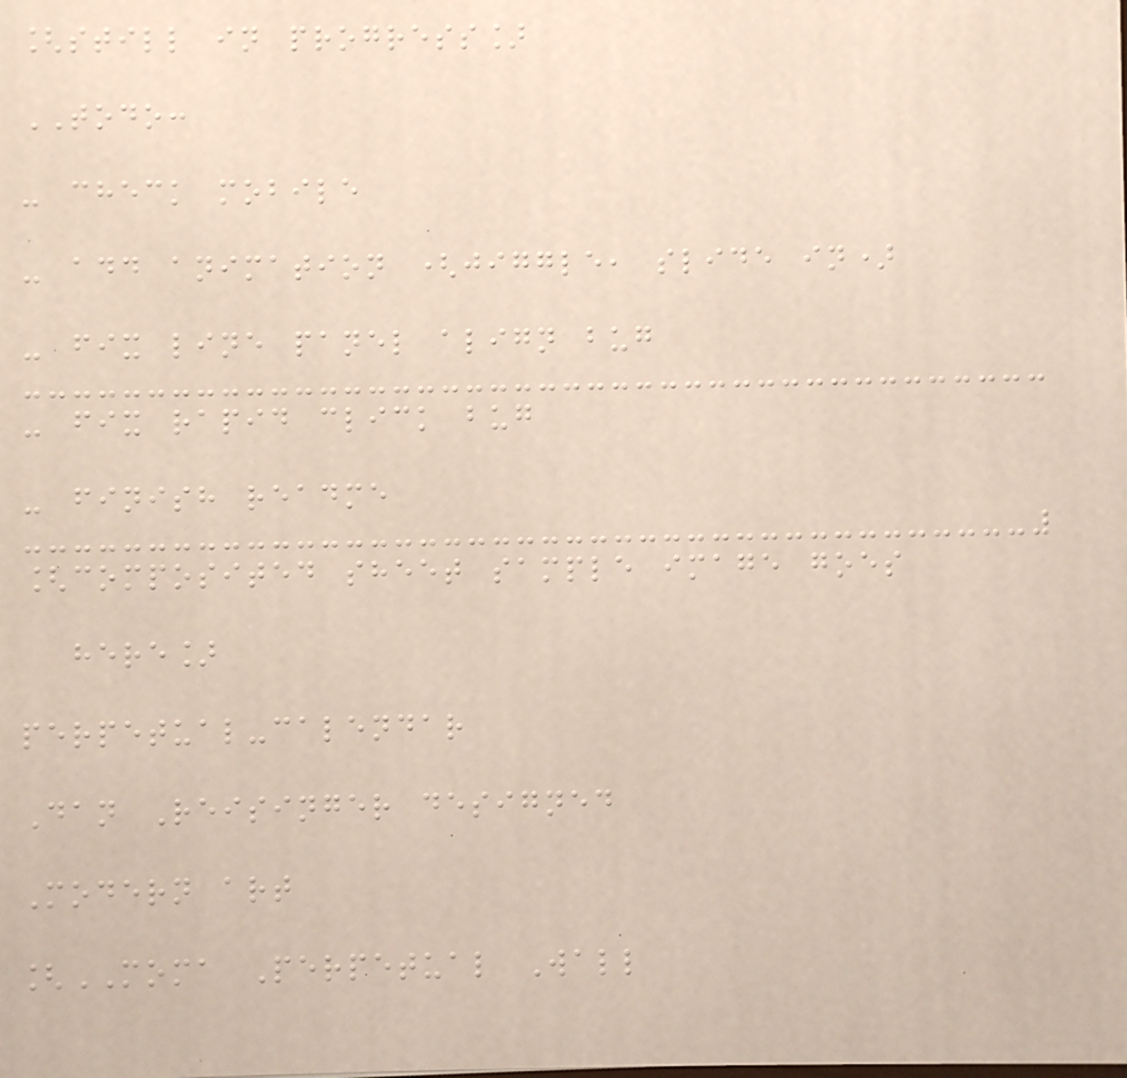[still in progress]
TODO:
- check mobile
- add animation (jiggle, slide in)
- fix line panel align bug
- fix rapid click bug
- finish readme
[composited sheet sample image goes
here]
perpetual-calendar
Dan Reisinger designed
Modern art
[MOMA Perpetual Wall
